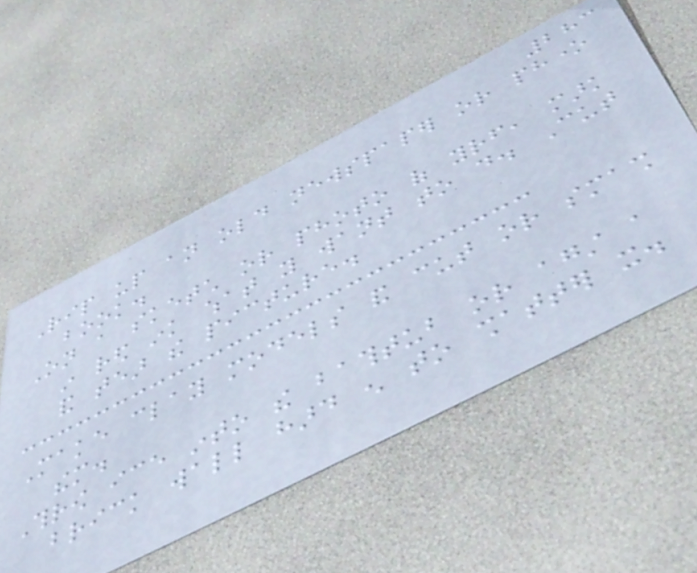283
Rip up an old newspaper or phone
book.
On a sketch or photo of yourself, mark
in red ink what you want to do. Cut
and tear the picture.
Make clay models and cut or smash
them.
Throw ice into the bathtub or against a
brick wall hard enough to shatter it.
